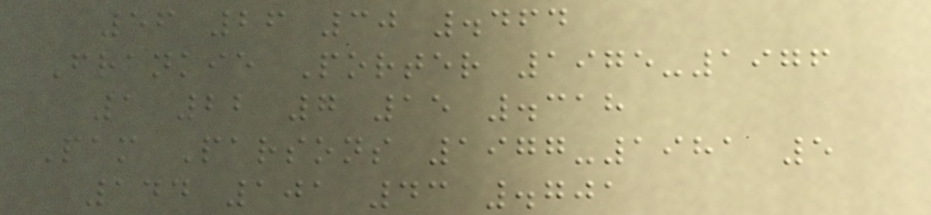56 26 30 .464
Frankie Porter 1975-1976
1 22 7 15 .318
Pam Parsons 1977-1981 5
144 101 43 .701
